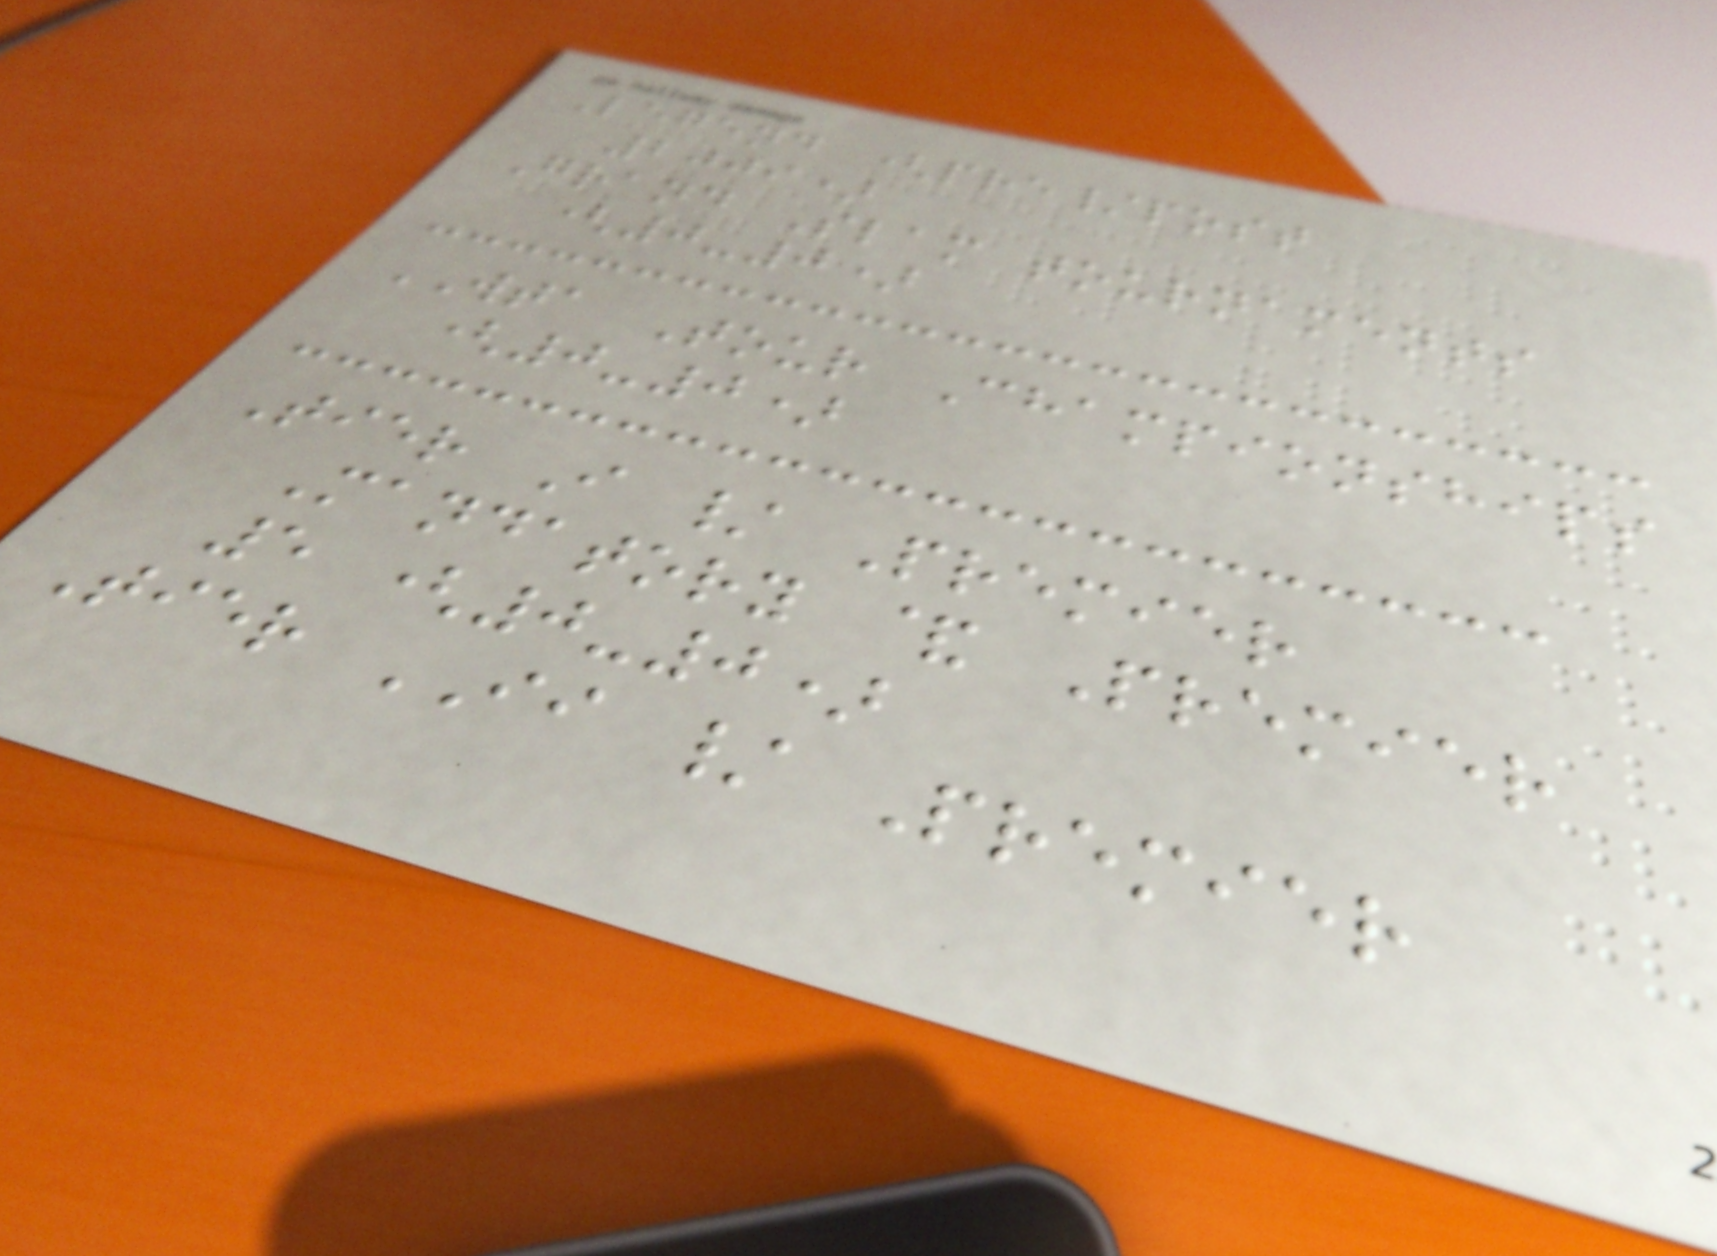Legend (pre/post
2009)
Grand Slam tournaments
(0-0)
WTA Tour Championships
(0-0)
Tier I / Premier
Mandatory & Premier
5 (0-0)
Tier II / Premier
